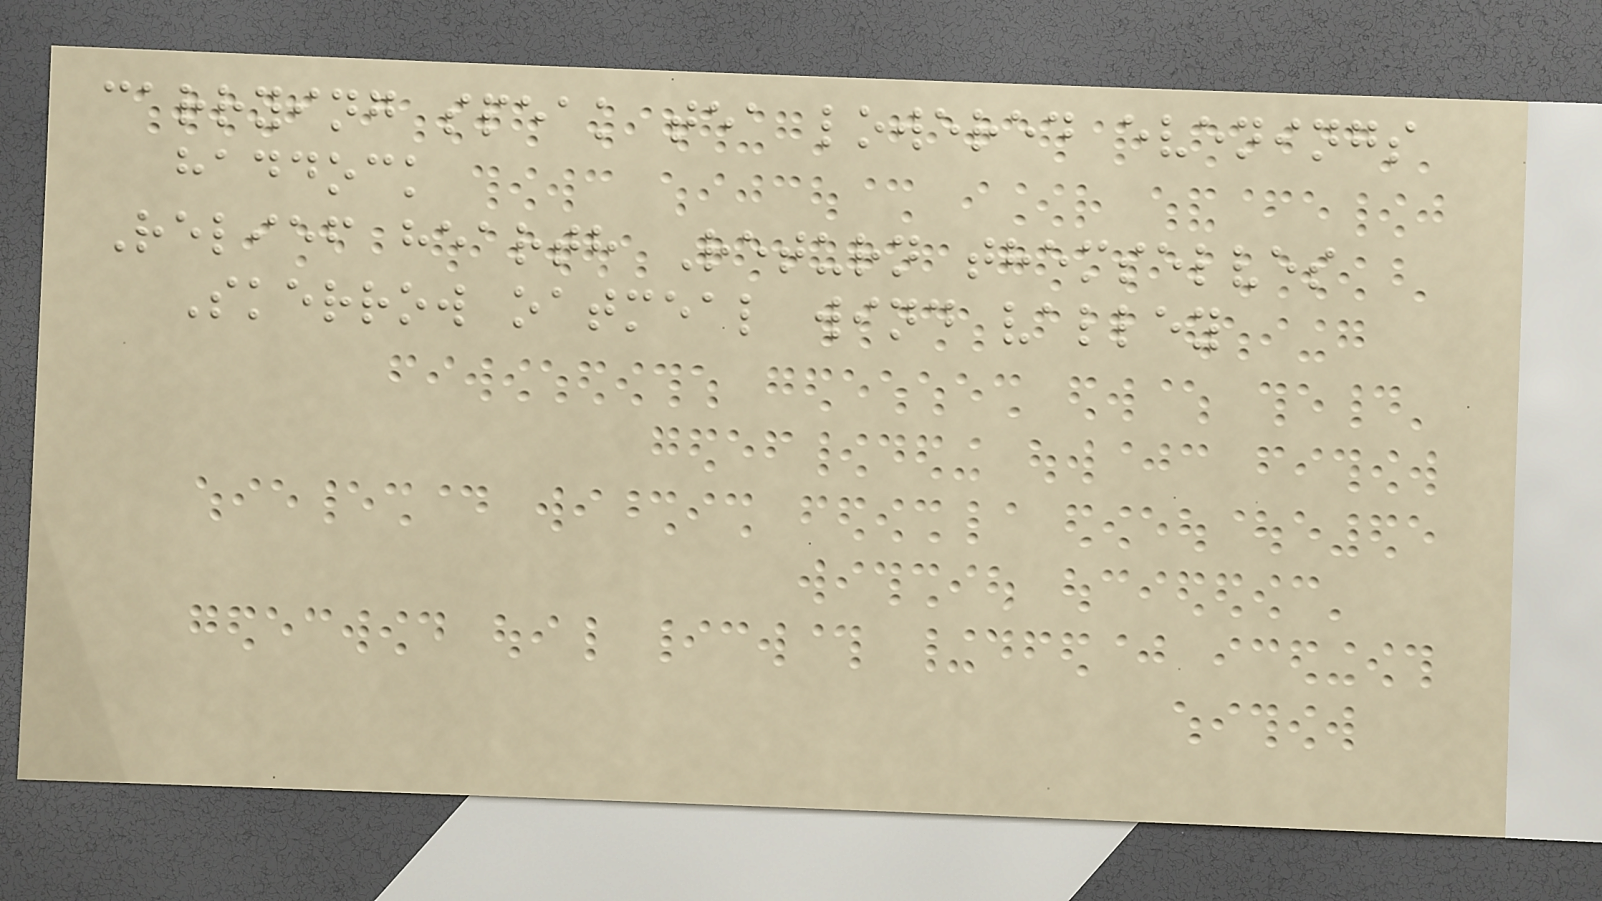carrying speak tea lowered evenings
haddock
Relief hearth Return themselves
Skerrow oatmeal wind valley
